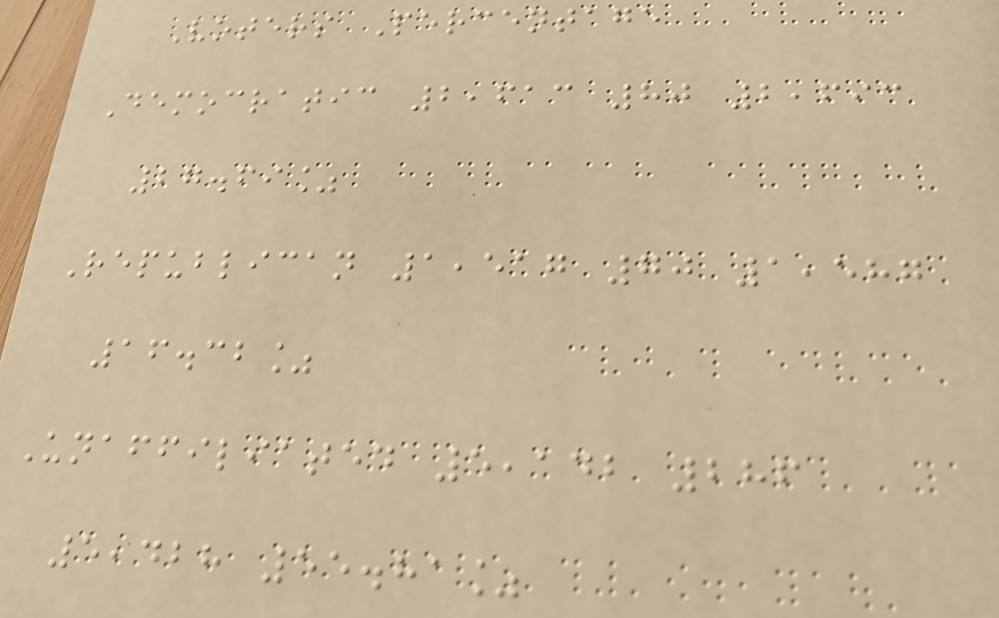Voters Percentage
Democratic 2,613 80 2,693
27.69%
Republican 1,517 70 1,587
16.32%
Unaffiliated 5,142 286
5,428 55.81%
